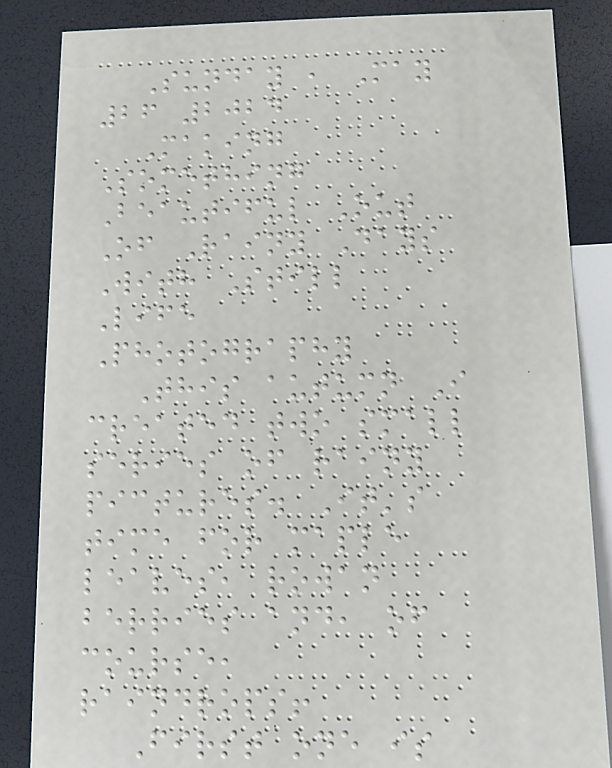Sunday , May
26 2024
Making
Something
Beautiful Out
Of Rainy Days
With Still
Life
Photography
This autumn I
created two small
series of rainy
pictures. It's
time for maple
leaves, rowan
berries and, of
course,
raindrops!
First one is
